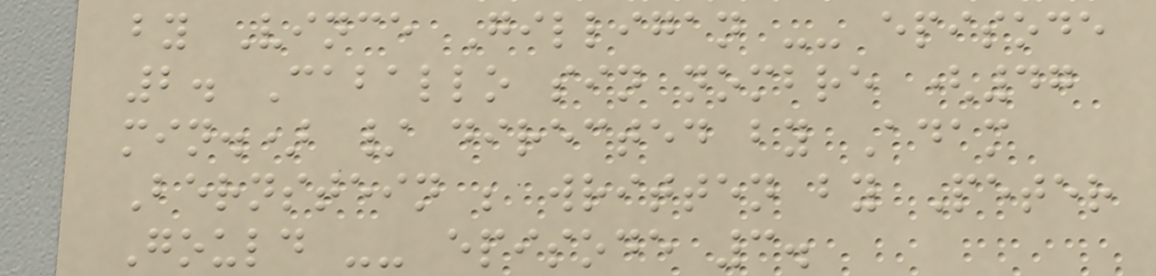by Vince Gilligan -- episode
2. Caballo sin nombre (47
min.) / directed by Adam
Bernstein ; written by Peter
Gould -- episode 3.
